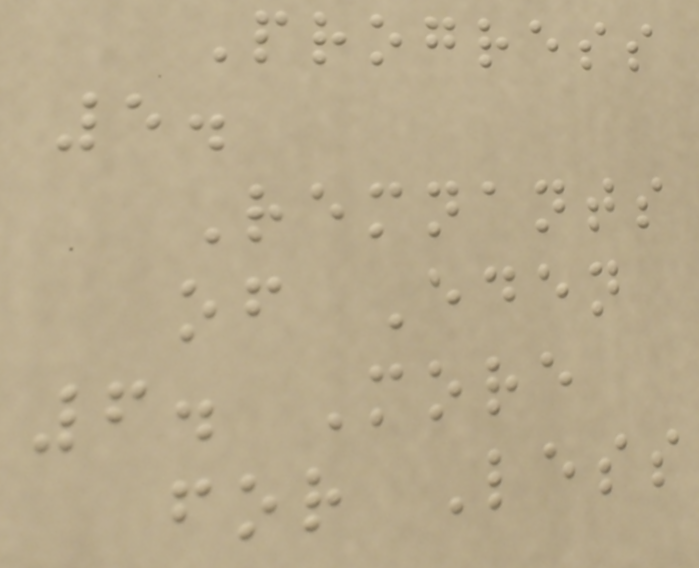Progress
5.
Remnants
of Eden
6. More
for Less
